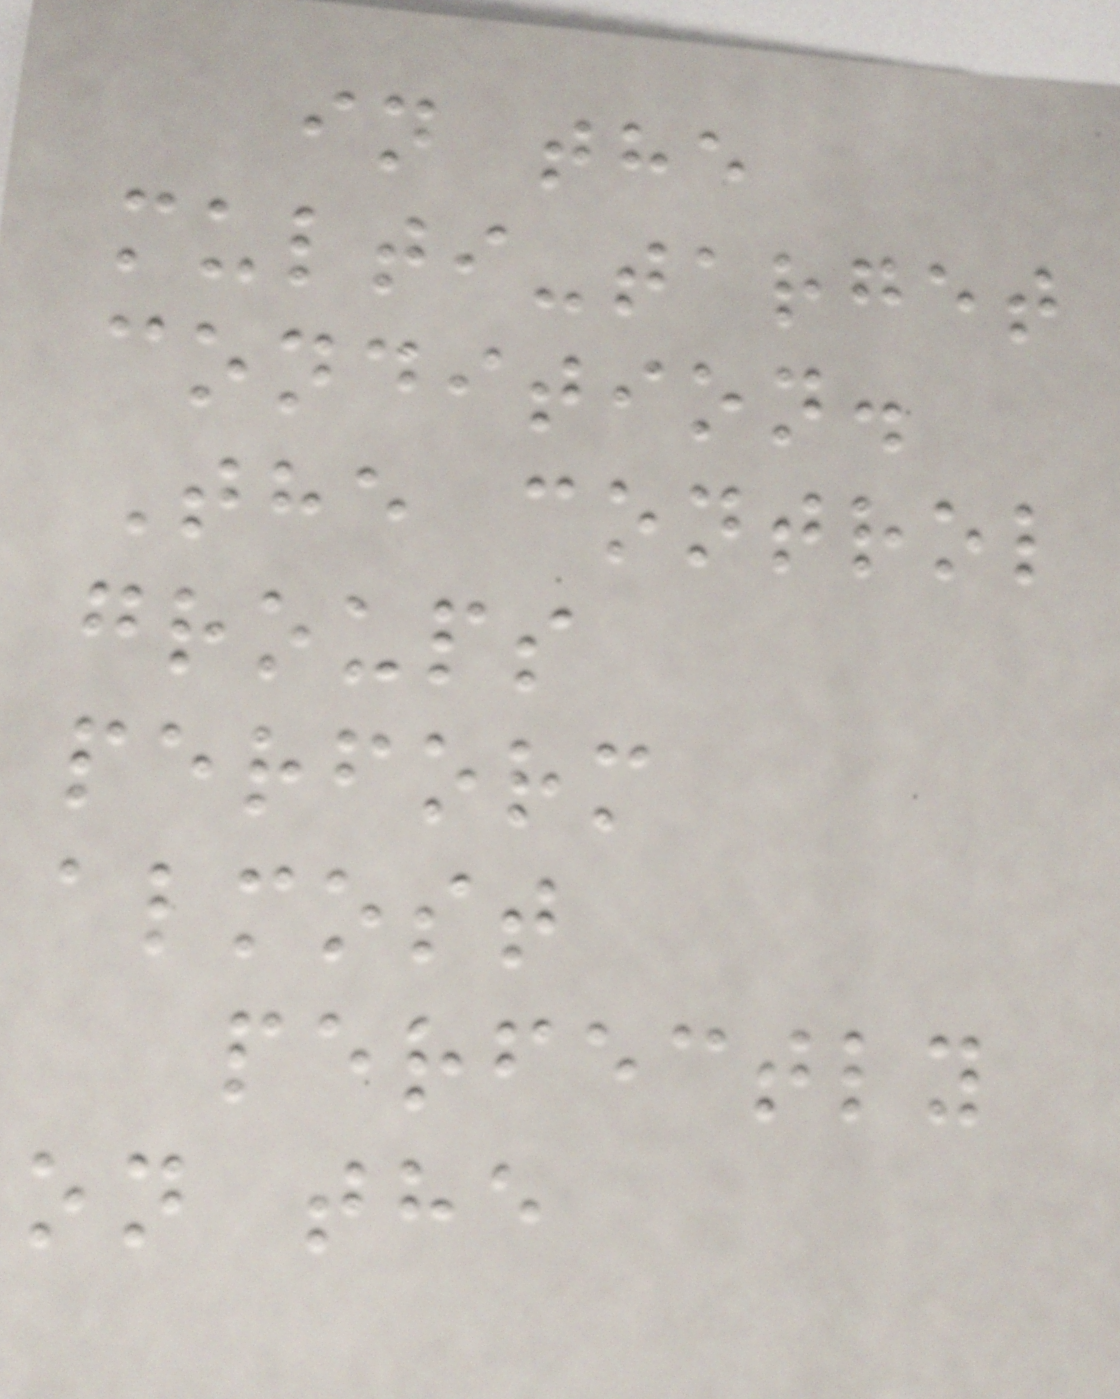in the
multi-target
condition.
The control
groups
perform
almost
perfectly
on the
